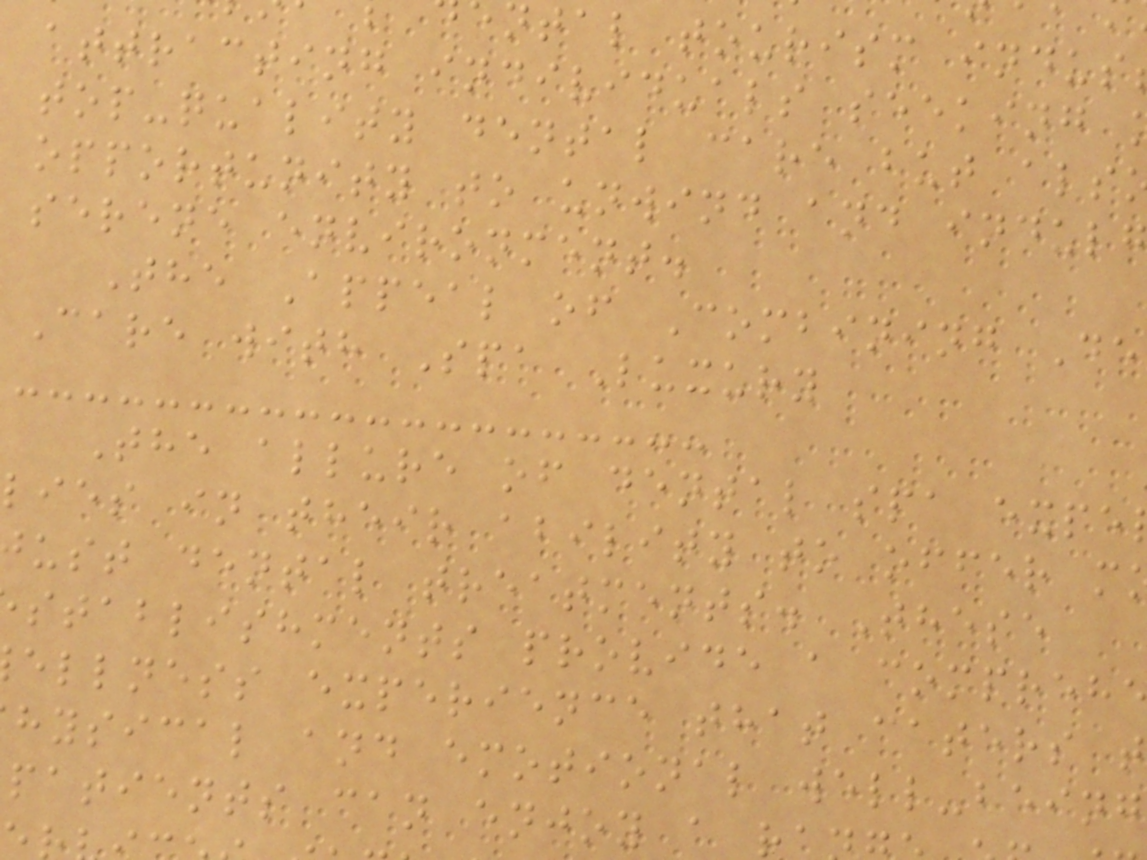ntal tourism indus
attracting individuals seeking
top-quality dental care but als
opportunity to unwind and indulg
serene environment.
The Appeal of Combining De
Care with Spa Luxury
The allure of dental spa expe
lies in their ability to offer m
ust dental treatments. These
stablishments provide a compreh
ellness experience that caters t
hysical and emotional well-being
patients can enjoy a
